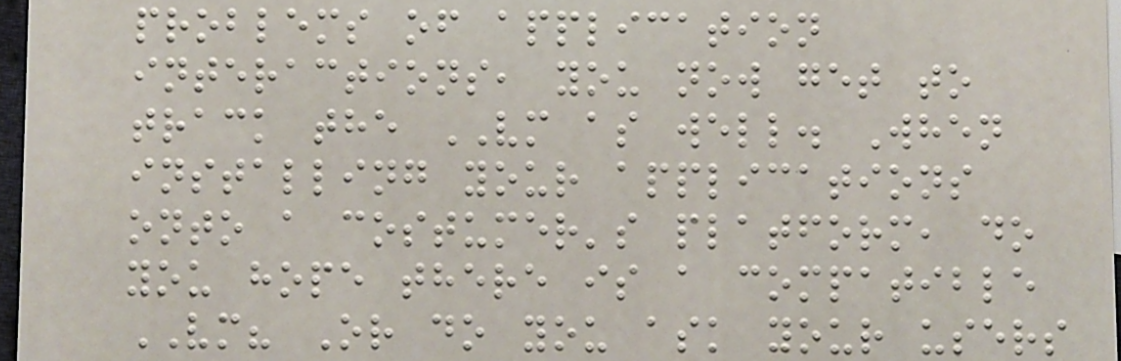problems of application
interactions, you now get to
track the VM as well. When
installing your applications
onto a costumer's platform, do
you hope there is a compatible
VM? Or do you ask your users
